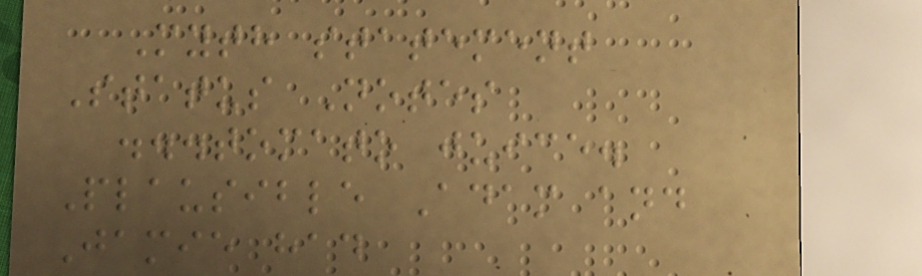Myth statement
Status Notes
...tomato juice.
Plausible Adam and
Jamie had
